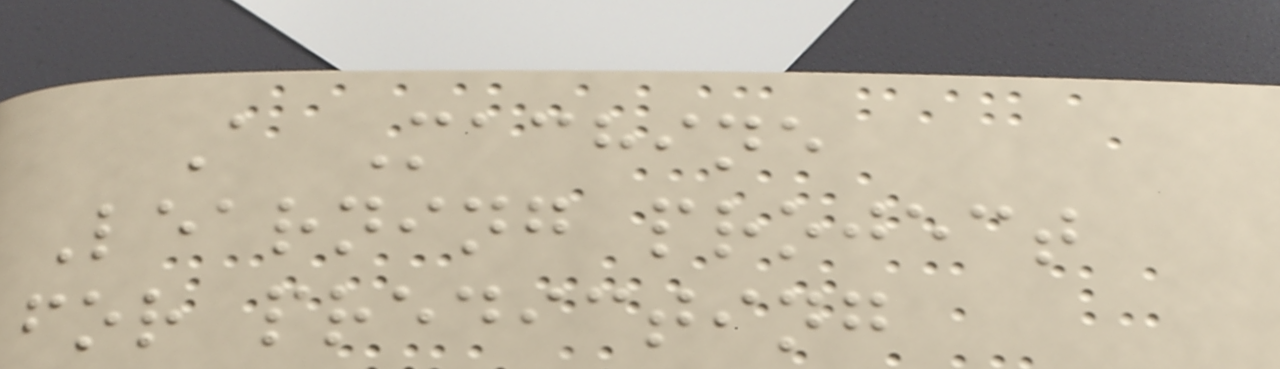A Machine
Learning project
for predicting
